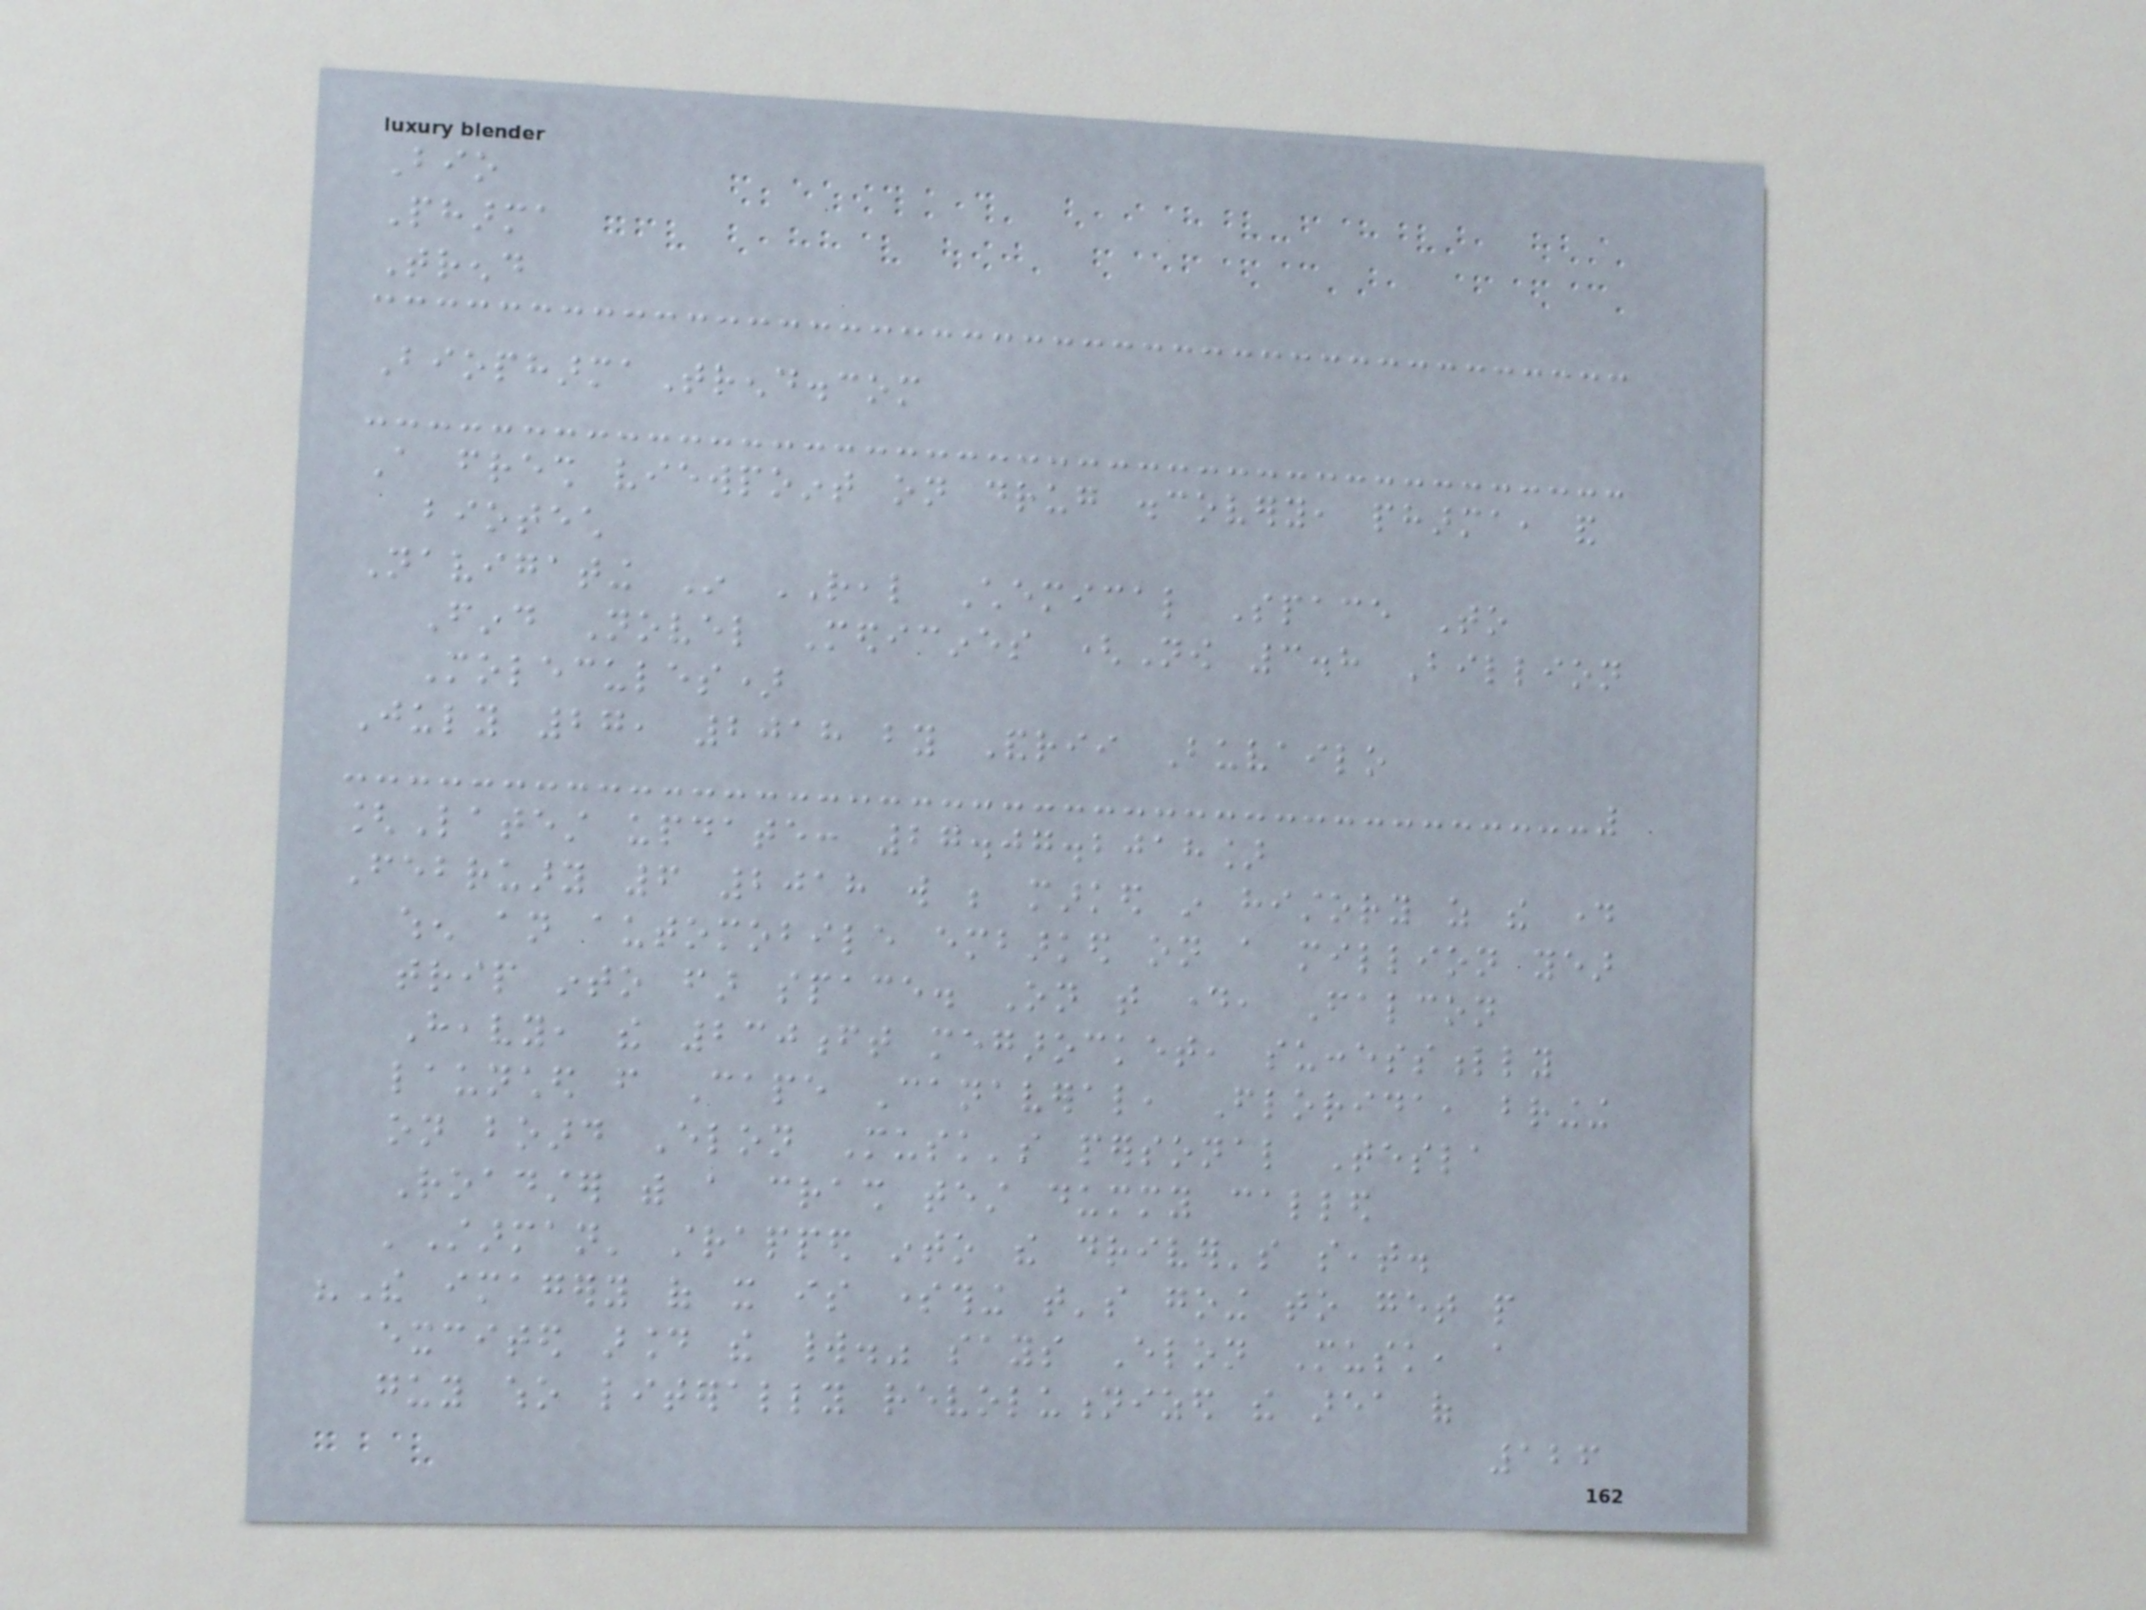Bio
Pharma
Trend
BiopharmaTrend.com
A fresh viewpoint on drug discovery, pharma, and
biotech
Navigating In REAL Chemical Space To
Find Novel Medicines (Now 3.8 Billion
Molecules)
July 27, 2018 by Andrii Buvailo
[Latest update: 27.07.2018]
February 6 2018 will be marked in history as the day
when an automobile embarked on a million year
trip into far space. On that day, Falcon
Heavy, the 230ft megarocket, successfully
launched from Cape Canaveral, Florida, bringing
on board Elon Musk's personal Tesla
Roadster with a crash test dummy called
'Starman' strapped into the driver's seat.
"The imagery of it is something that's going to get people
excited around the world." says Elon Musk, a
guy who literally revolutionized the area of
126
